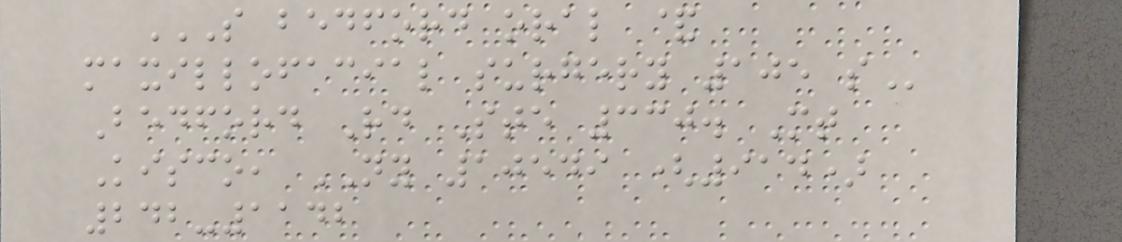S BEDFORD ORAL &
MAXILLOFACIAL SURGERY 105 S
Bedford Rd Ste 330. Mt
Kisco, NY 10549 (914)
242-1142
